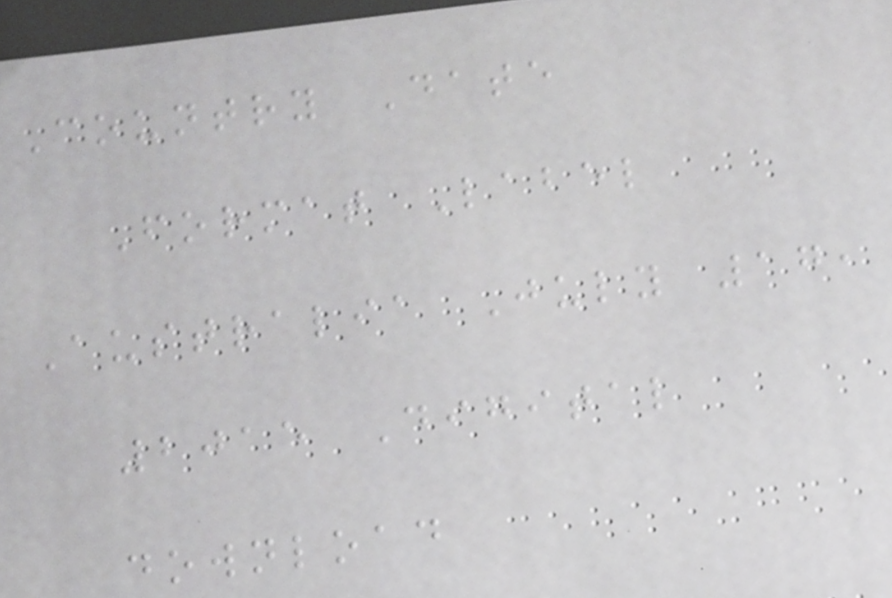Country Date
Format Label
Australia July 17,
2015 Digital
download
